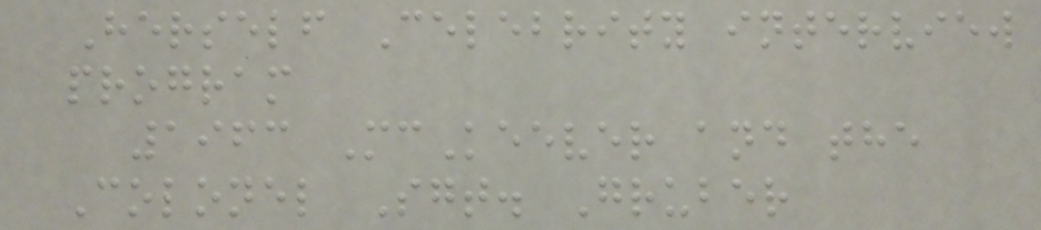Herself Celebrity interview
program
1963 McKeever and the
Colonel Sgt. Gruber
